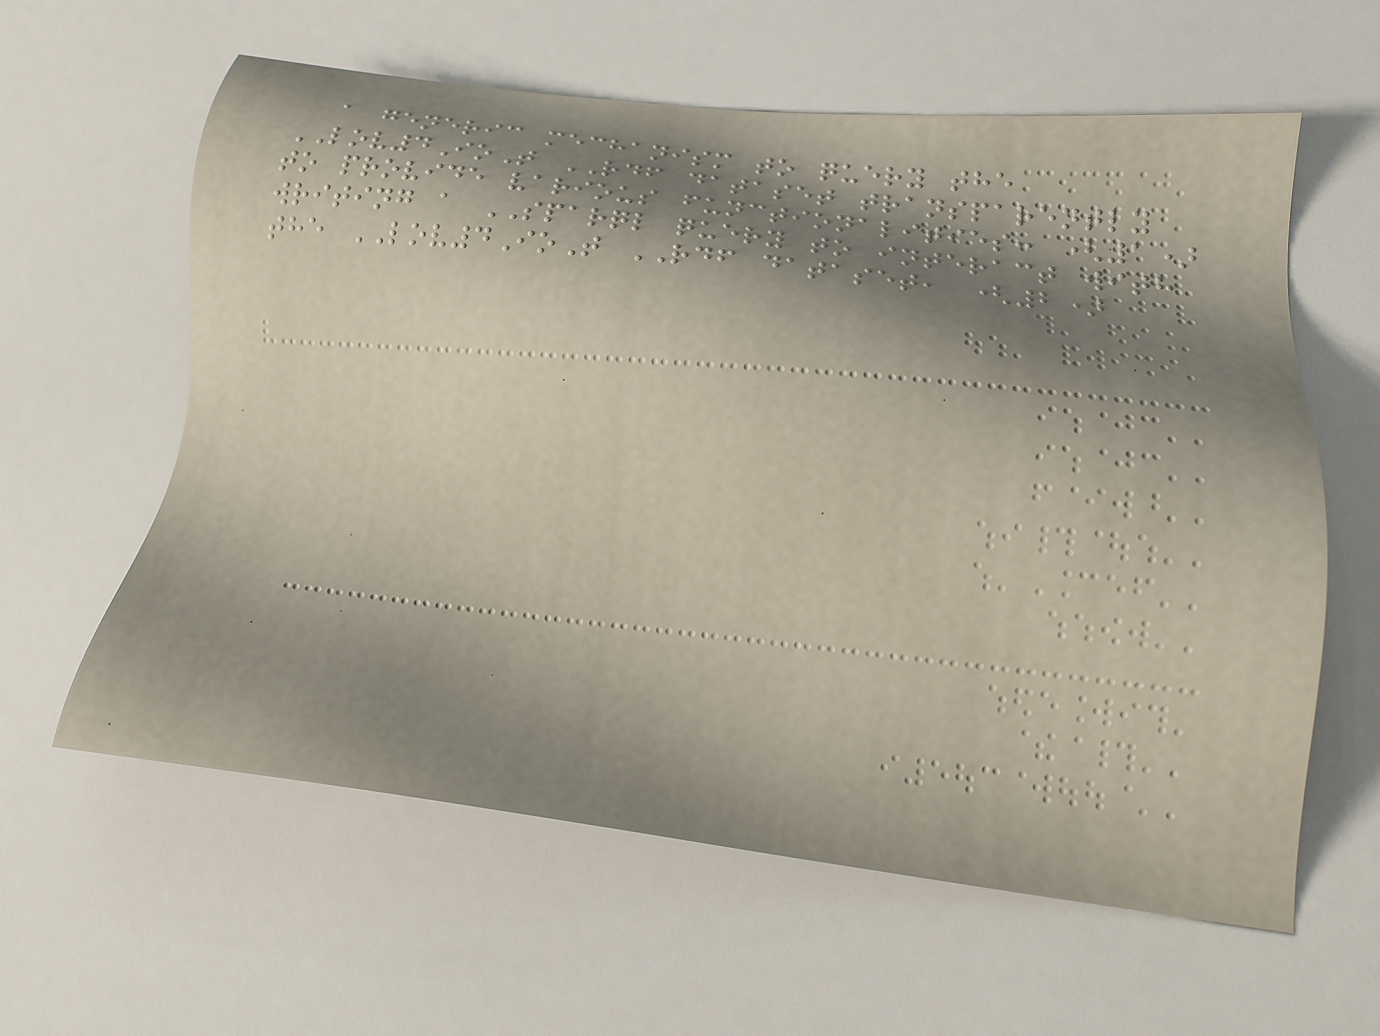a generic mechanism to query the
LOV4IoT RDF dataset transparently
to provide various functionalities: (1)
writing a SPARQL query to interact with
the LOV4IoT RDF dataset, (2)
